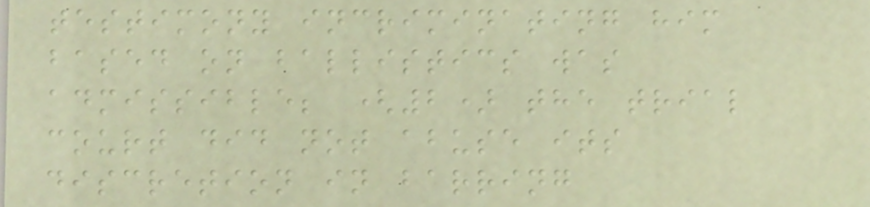testimony incriminating him
based on ballistics was
admissible; (2) the trial
court did not abuse its
discretion in barring
